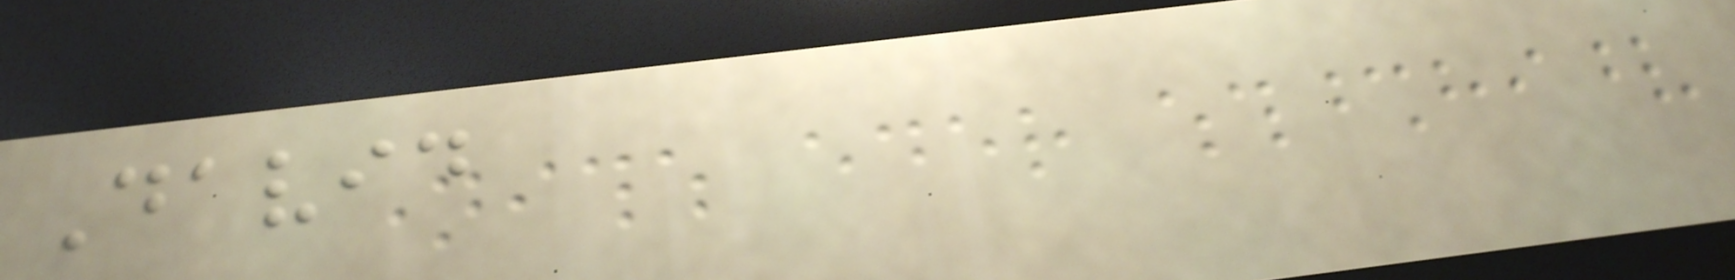David
